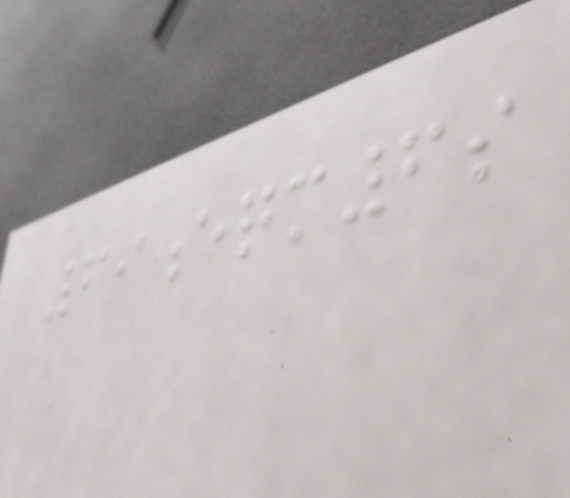69eqm6s
